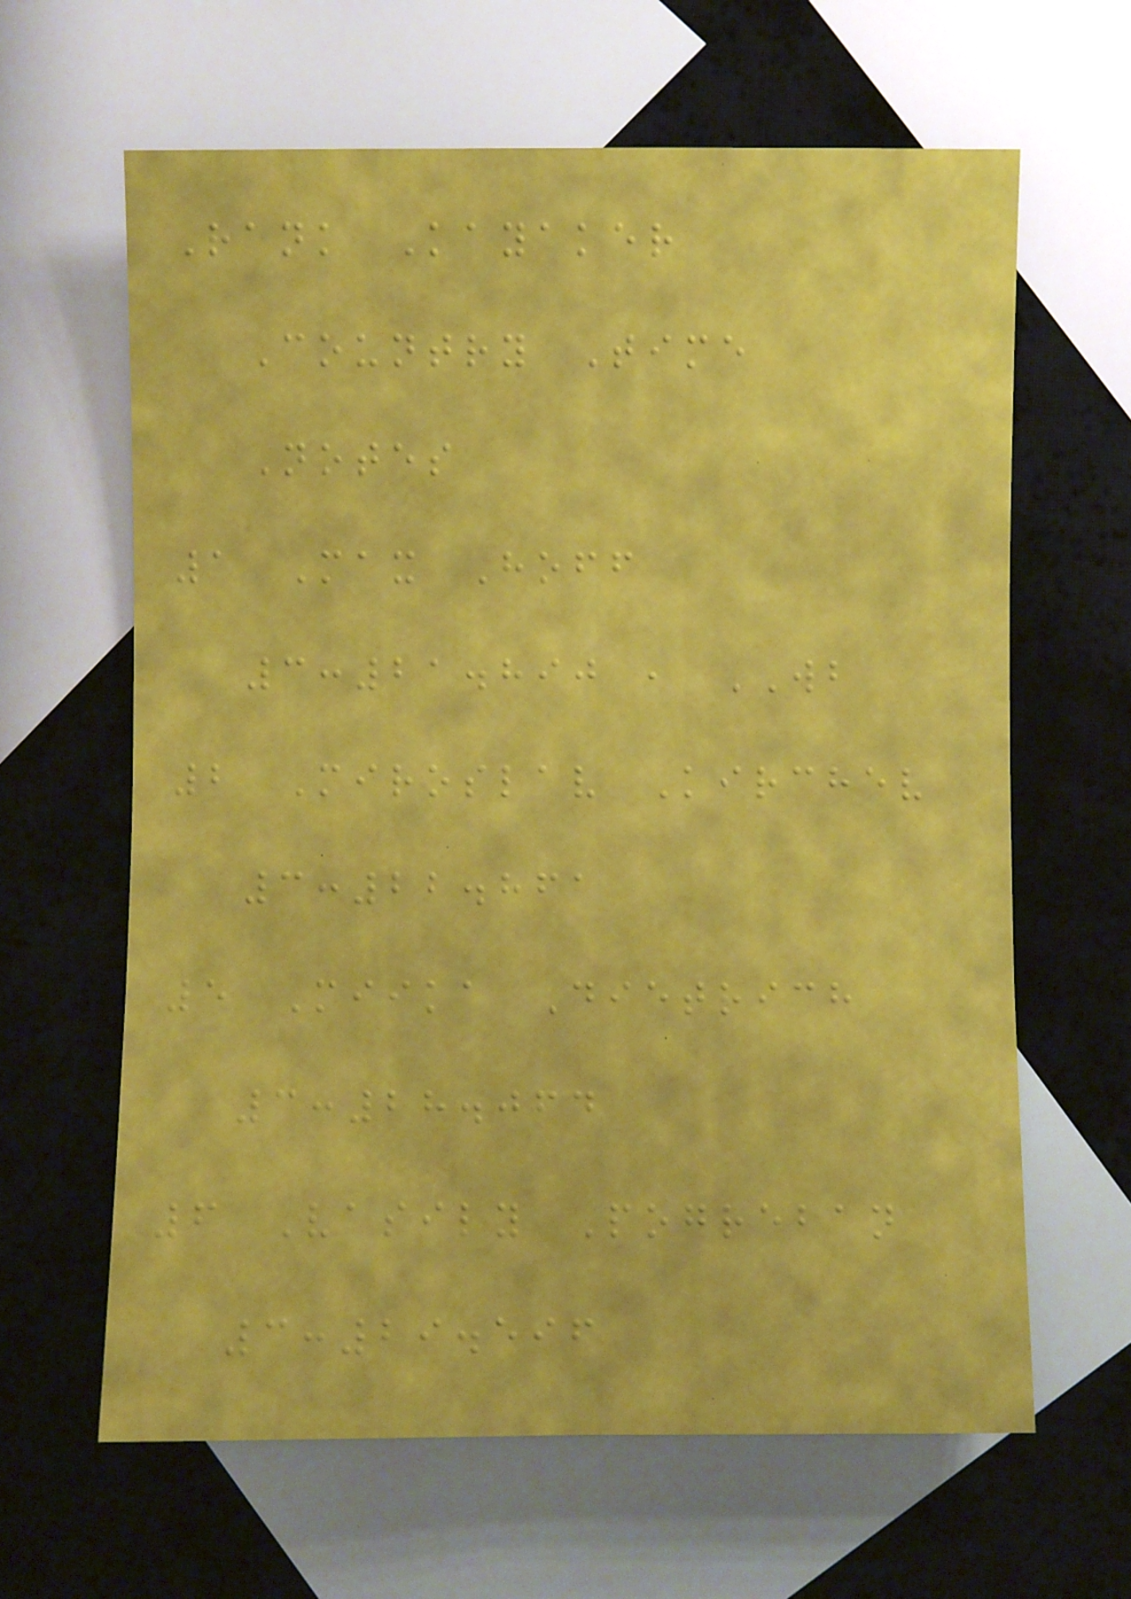Rank Kayaker
Country Time
Notes
1 Max Hoff
3:21.890 , WB
2 Miroslav Kirchev
3:22.861
5 Miika Dietrich
3:28.064
6 Vasily Pogreban
3:29.596
